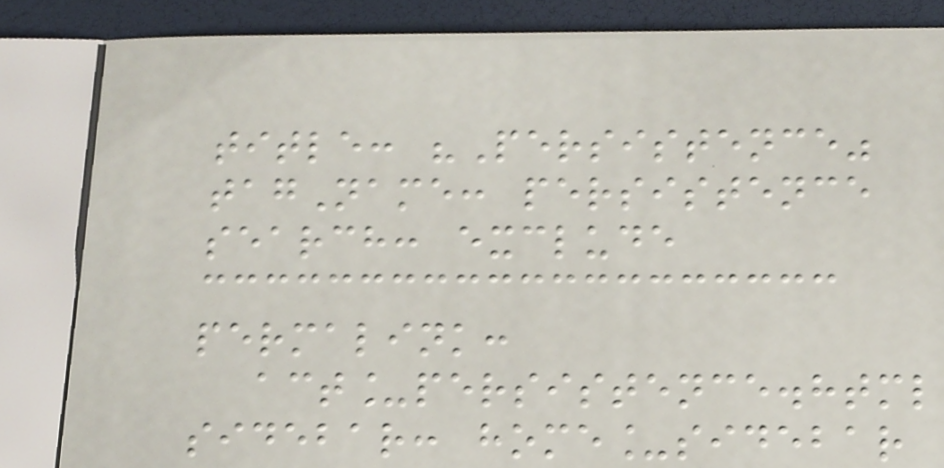title: "Persistence"
tagName: persistence
search: exclude
permalink:
act_persistence.html
sidebar: home_sidebar
